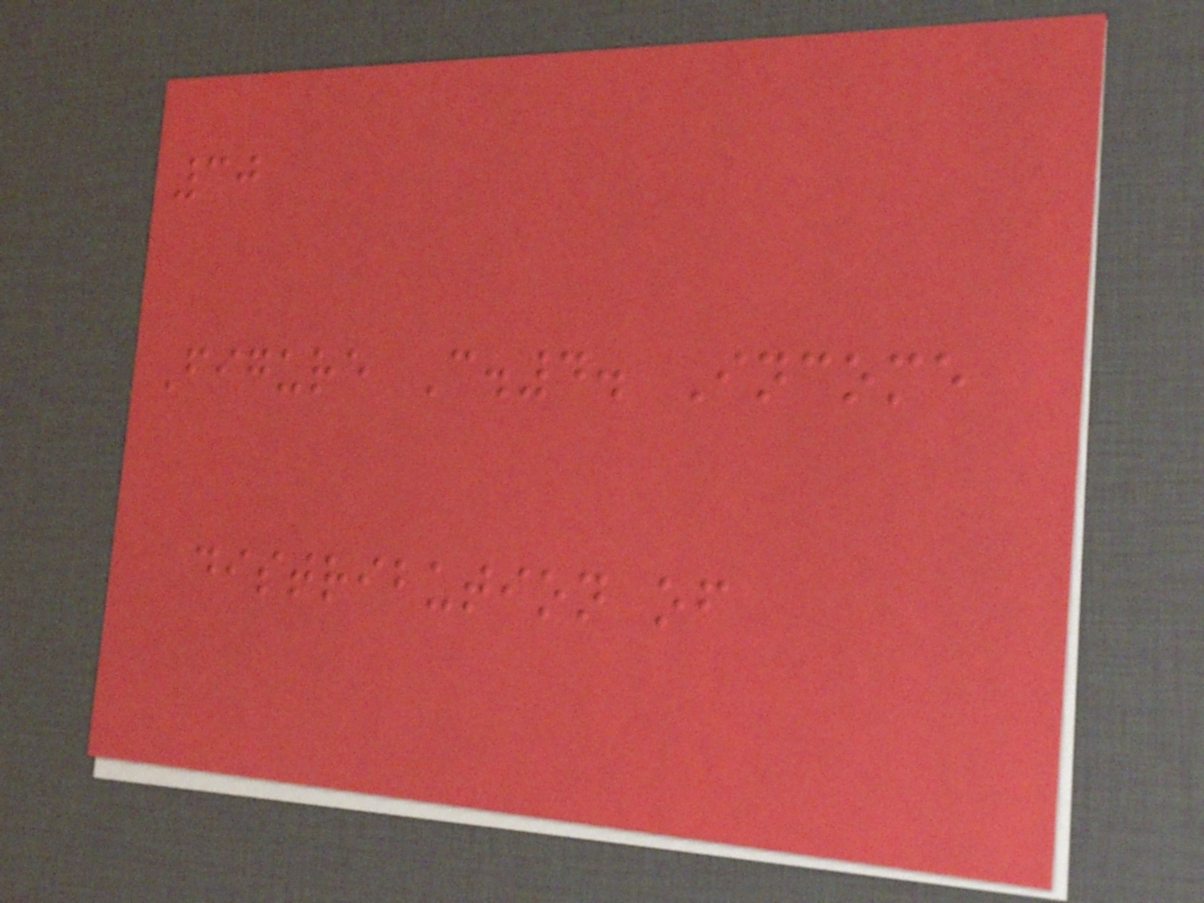30
Figure C.4. Income
distribution of
